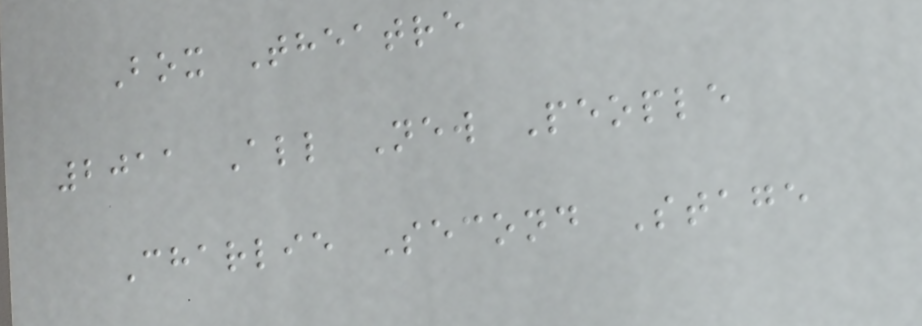Box Theatre
2011 All New People
Charlie Second Stage
